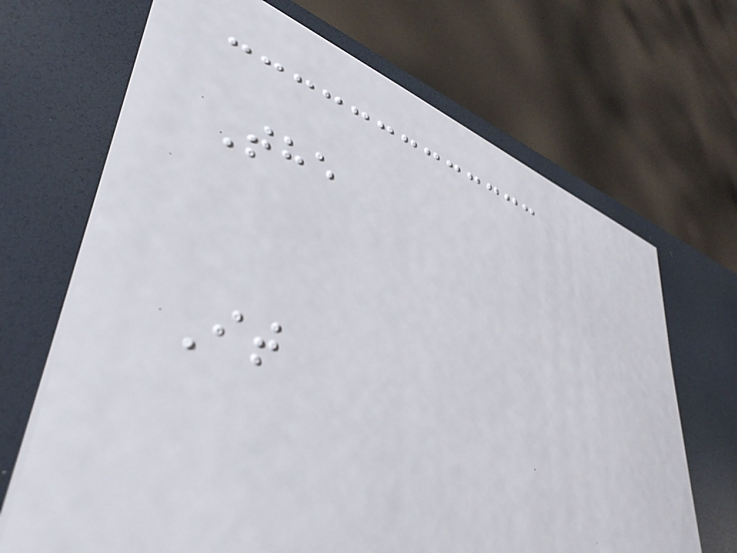The
It
